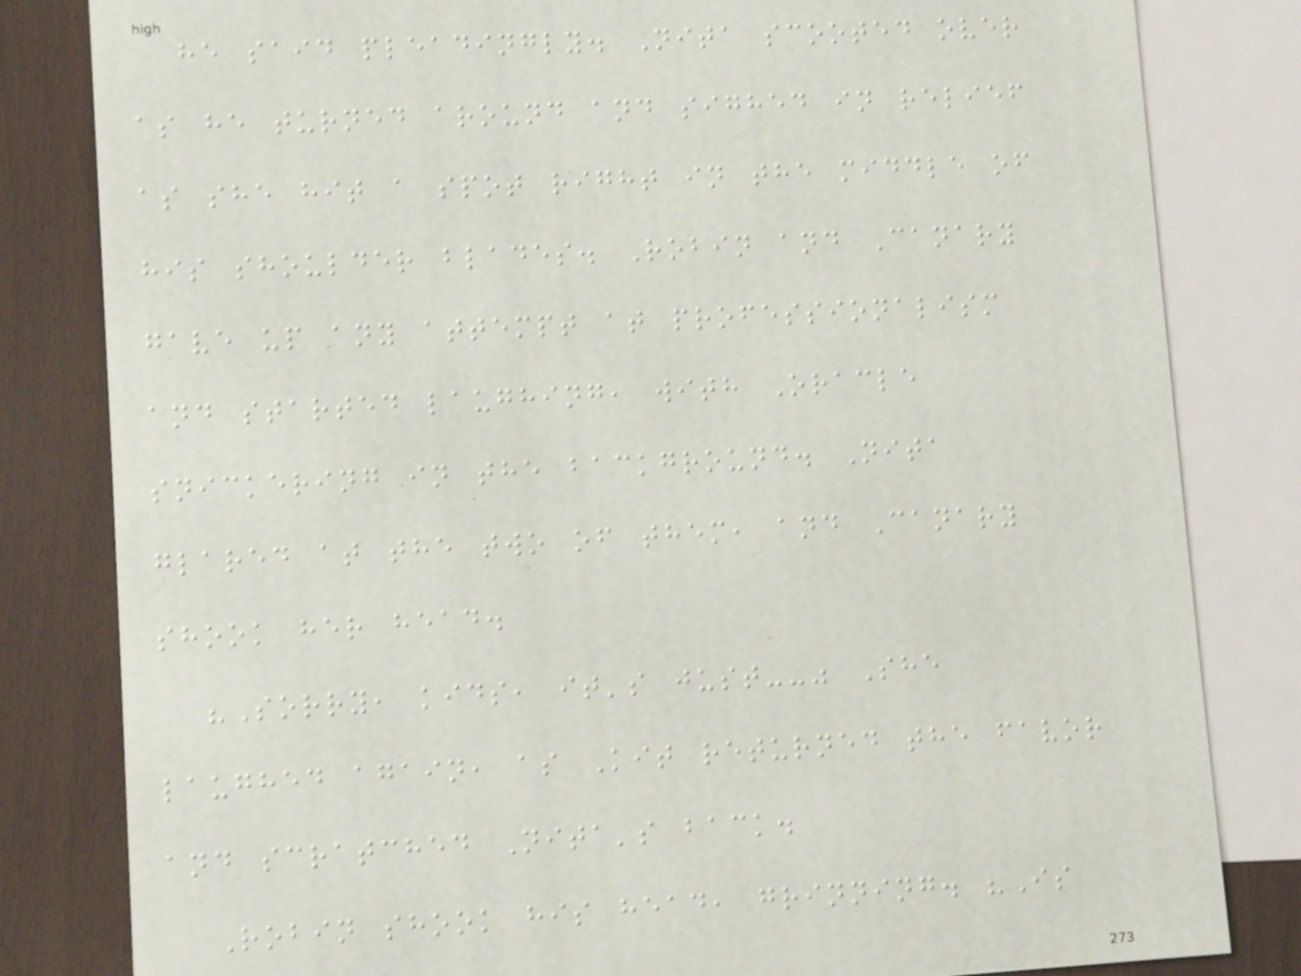he said pleadingly. Nita scooted over
as he turned around and sighed in relief
as she hit a spot right in the middle of
his shoulder blades. Robin and Canary
gave up any attempt at professionalism
and started laughing, with Oracle
snickering in the background. Nita
glared at the two of them, and Canary
shook her head.
"Sorry, kids, it's just--" She
laughed again, as Kit returned the favor
and scratched Nita's back.
Robin shook his head, grinning. "Is
